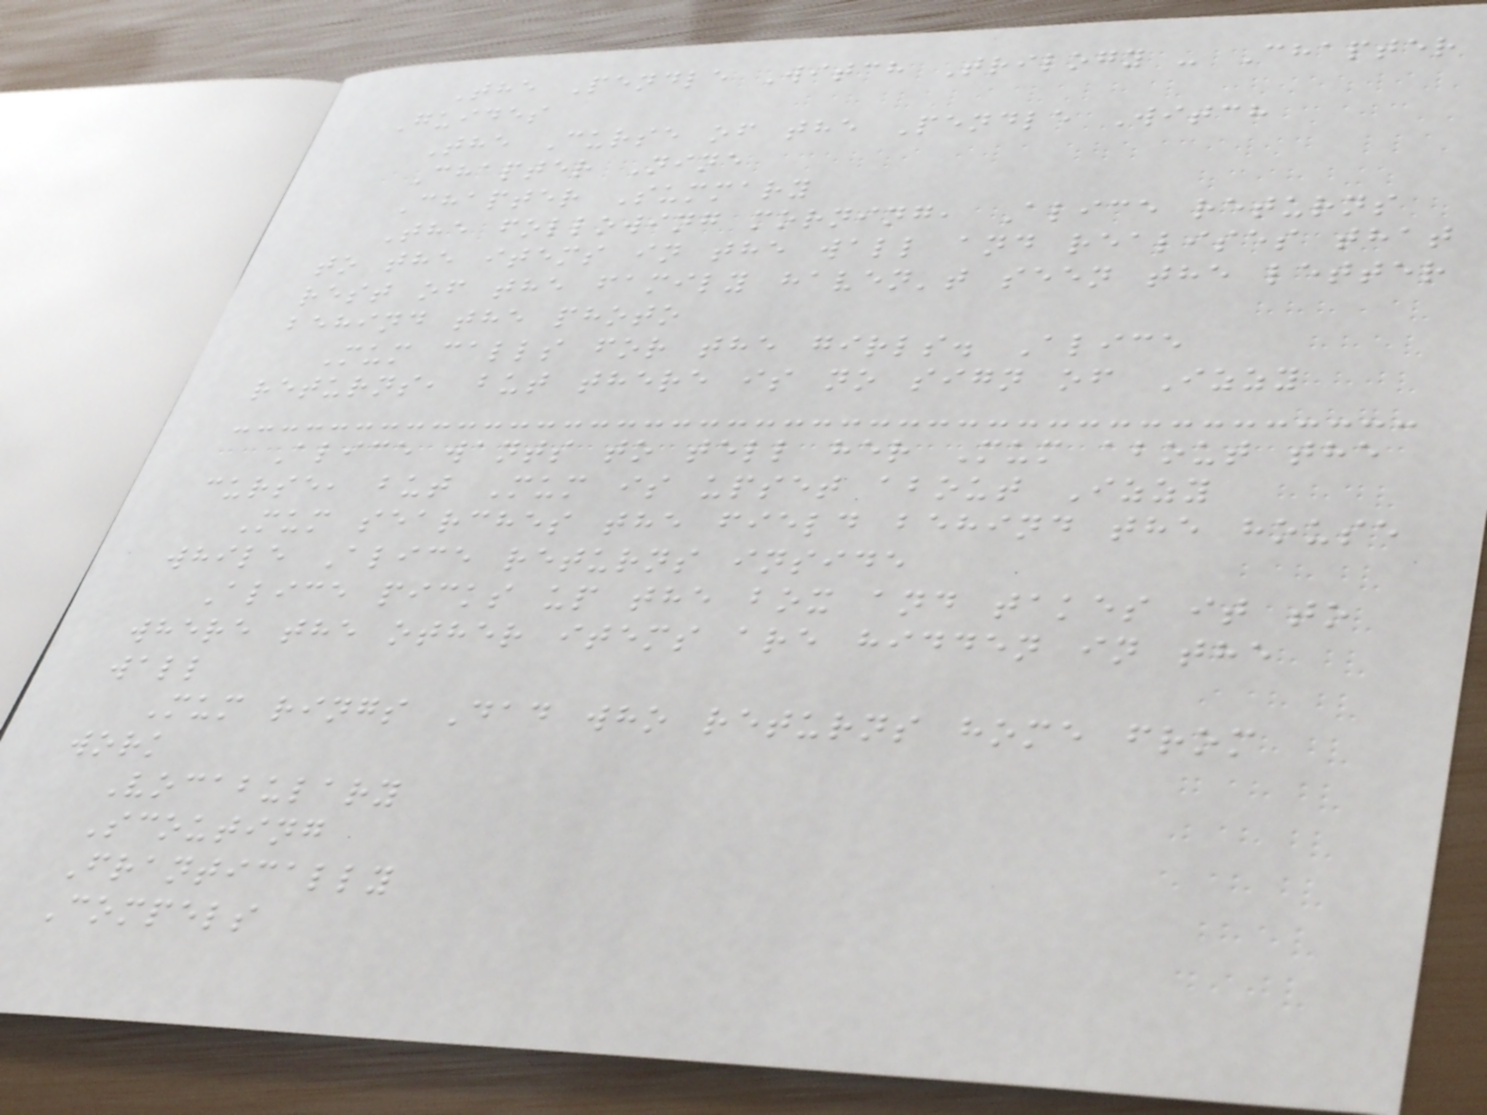The Pendle Witch Trilogy - Chapter
Guides
The Curse of the Pendle Witch
Chapter Nine
Chapter Summary
The following morning, Alice returns
to the items in the wall and realises that
rest of the family haven't seen the letter
behind the photo
Mum calls for the girls. Alice
returns, but there is no sign of Izzy
Alice wants to tell her Mum about the
curse, but Mum is upset about Izzy
Mum searches the field behind the house
while Alice returns inside
Alice picks up the box and takes it to
where the other items are hidden in the
wall
Mum rings Dad who returns home from
work
Vocabulary
Scouting
Frantically
Compels
